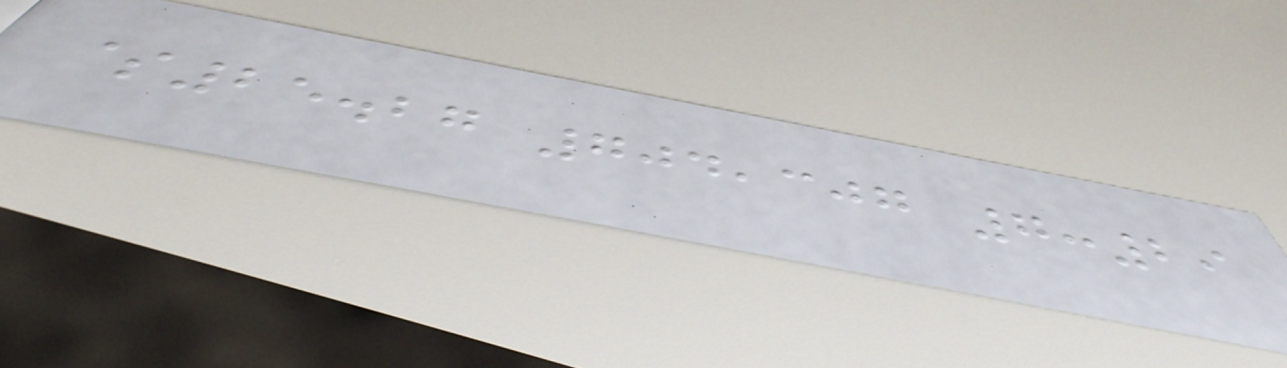$25.27 704,307 7:29
